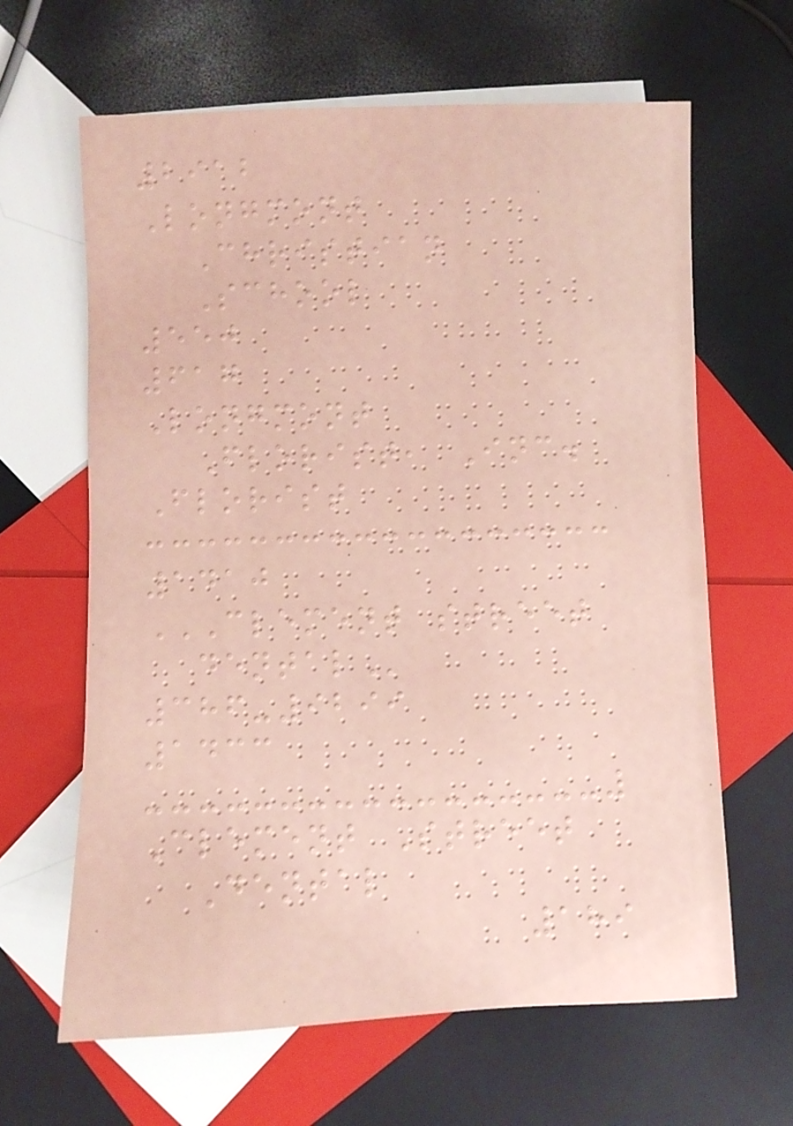2912
Longmont
Christian
School
550
617
Longmont
Florist, Inc.
Florist
1410
CLEMENT STREET
DENTAL
386-9299
1433
Clement Street
Dental
189
